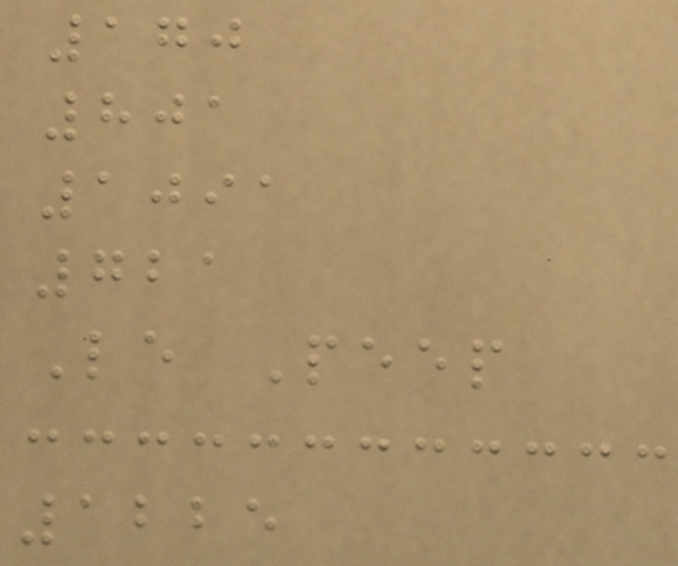170
801
1091
721
Le Peep
1225
